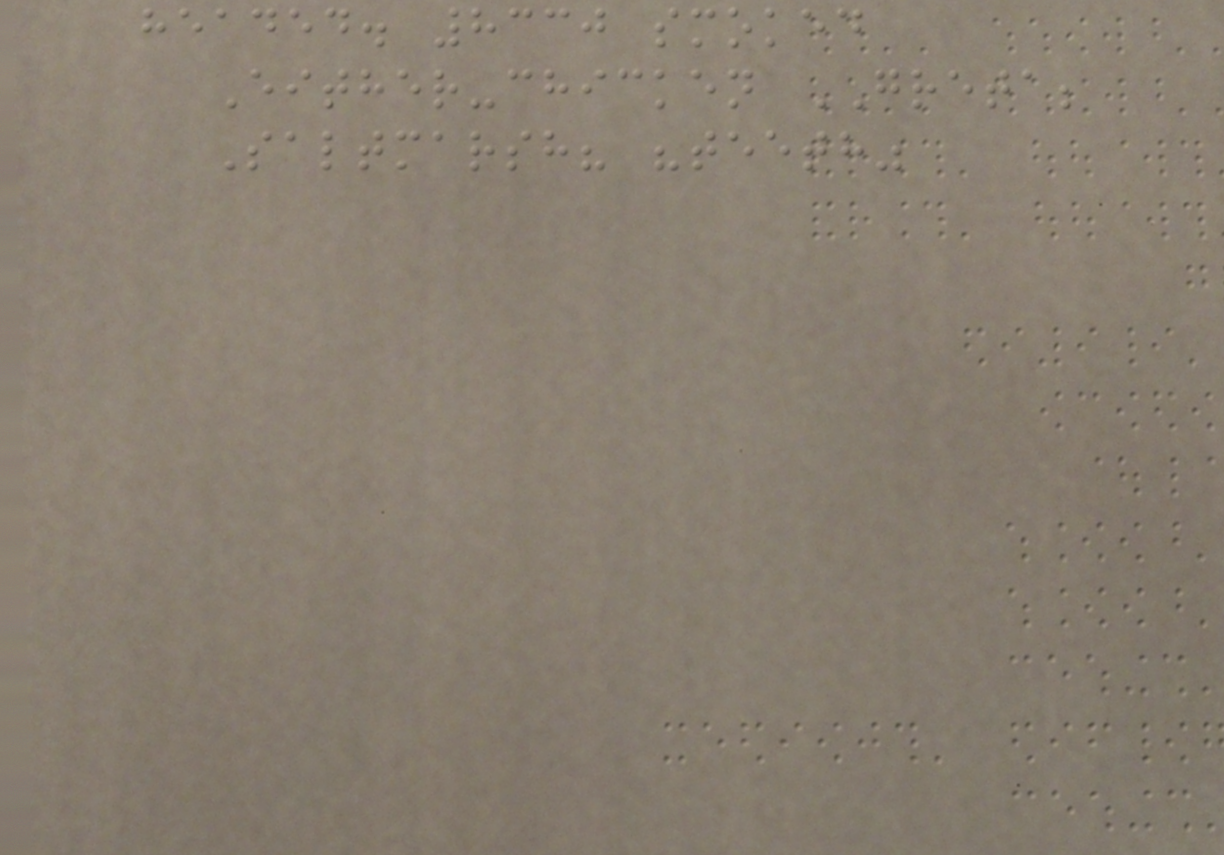headed. 8330 smoked
Either-chicken GRETA;
Saltmarsh? "teeth"
